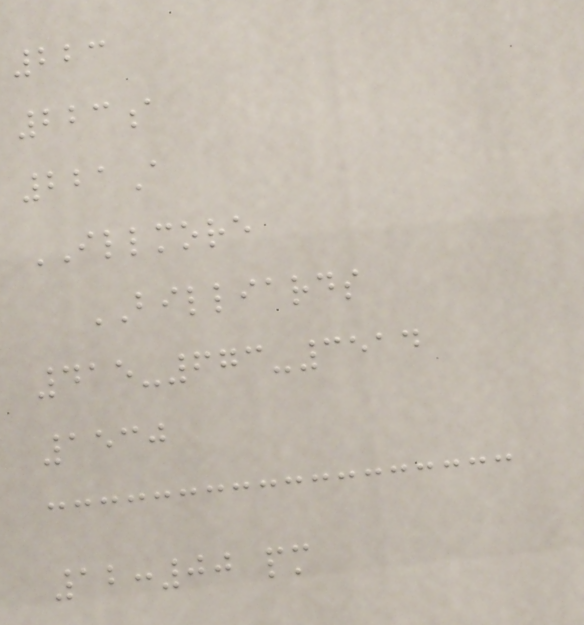223
223a
221A
ILLMORE
BILLIARDS
415-673-3514
1530
12:00 pm
